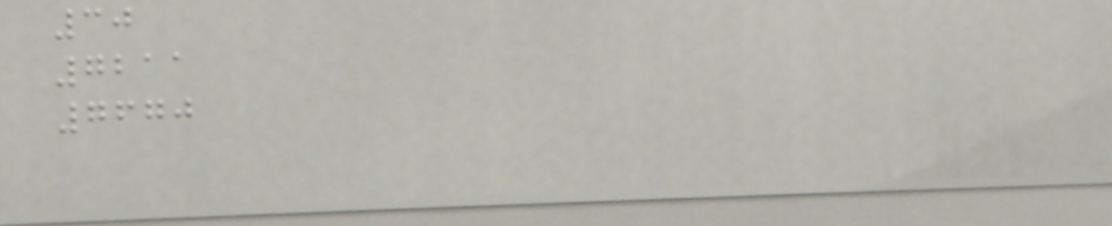30
7211
7670
